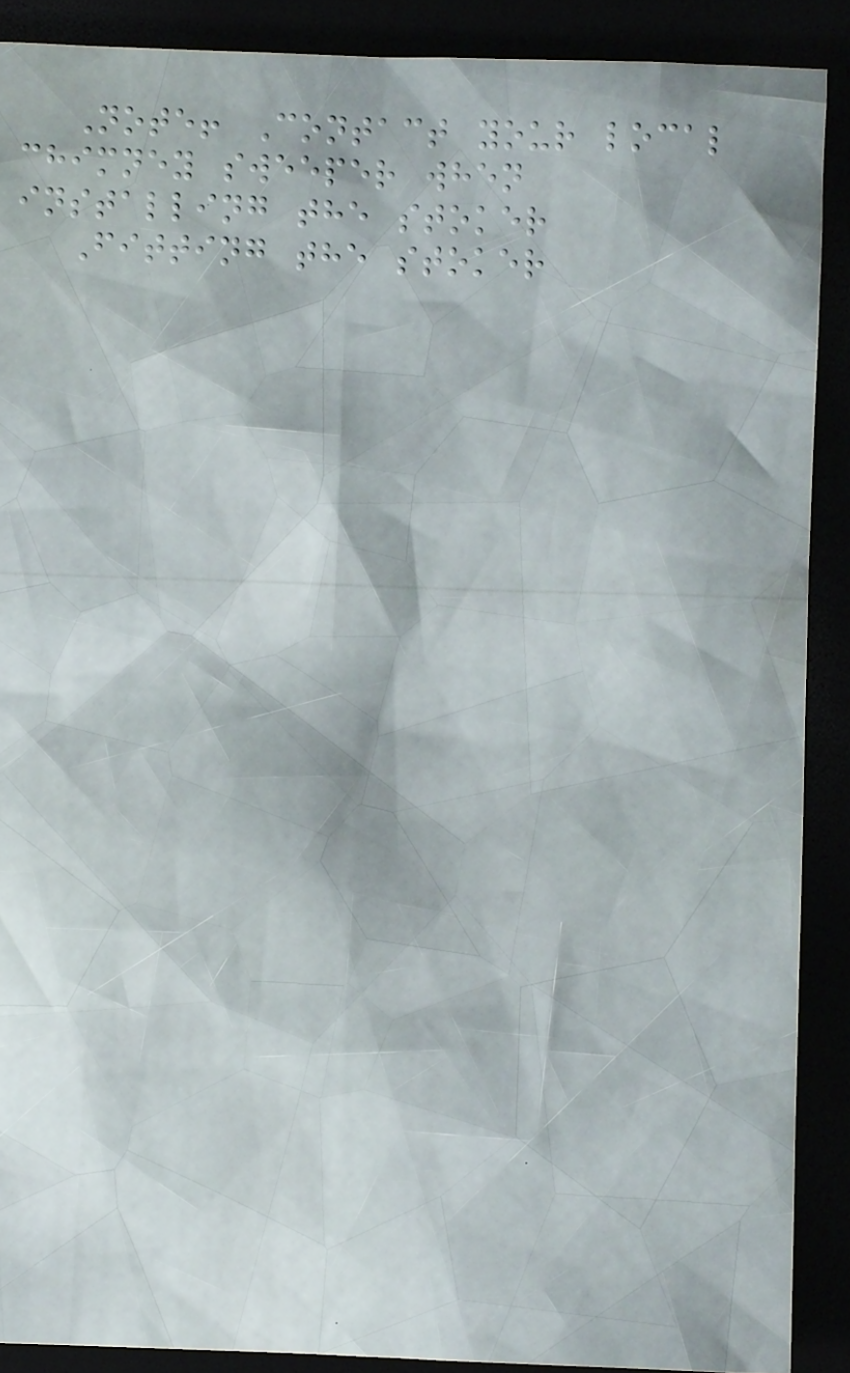Note! Contact your local
chimney sweeper when
installing the stoker
Fitting the stoker
